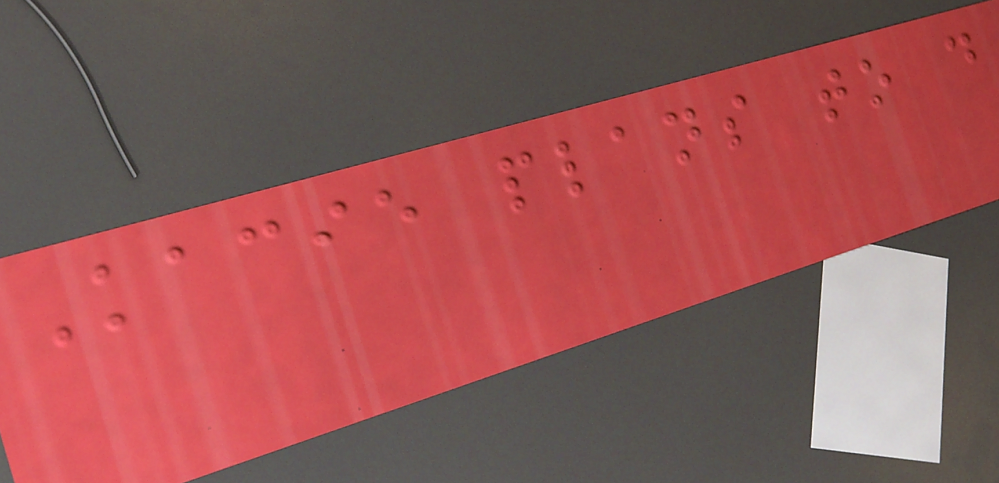Kacie plans to do
